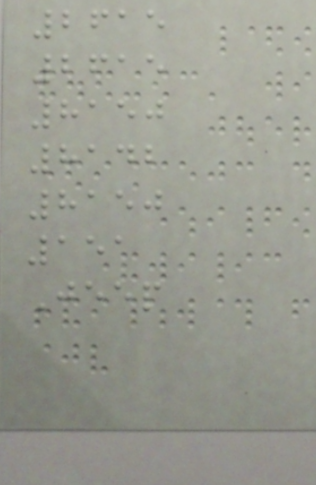2615
2615
8150
8142
8150
151
Jeep
